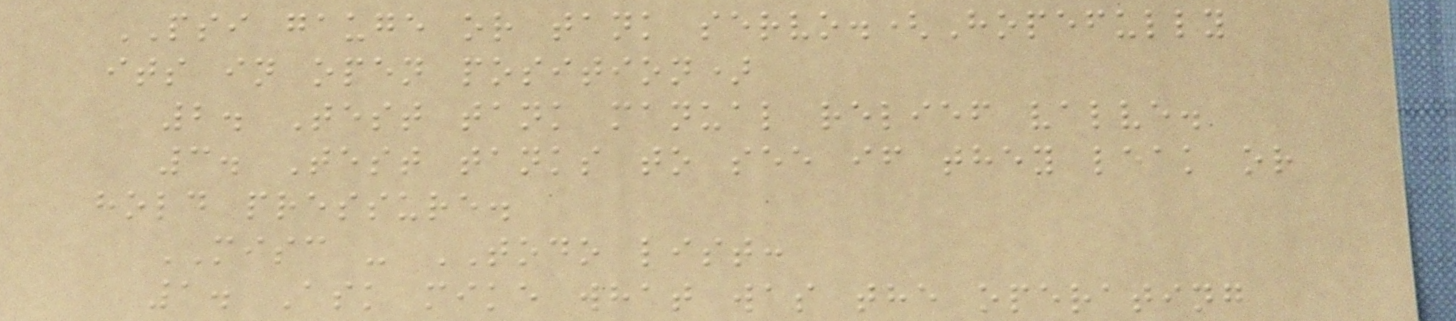PSI gauge or tank servo.(Hopefully
its in open position)
2. Test tank manual relief valve.
3. Test tanks to see if they leak or
hold pressure.
MISC - TODO list:
1. Ask mike what was the operating
